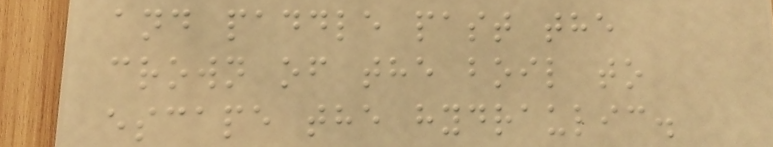and paddle past the
crown of the boil to
escape the hydraulic.
